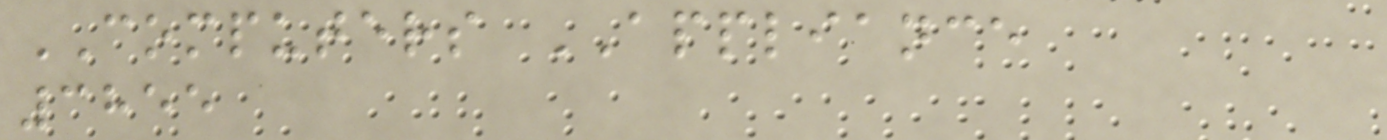COMPUTERS APPLIANCE
3855
